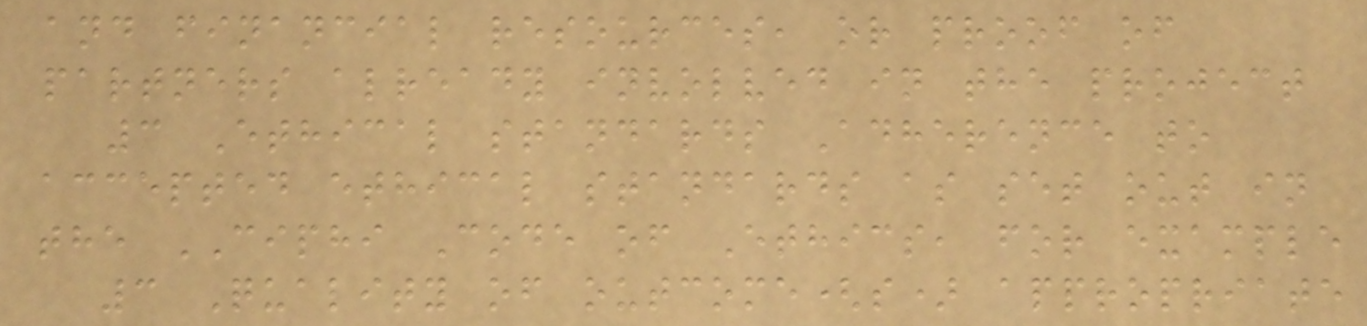and financial resources, or proof of
partners already involved in the project
3 Ethical standards Adherence to
accepted ethical standards as set out in
the CIPHI Code of Ethics, for example
3 Quality of outcome(s) appropriate
